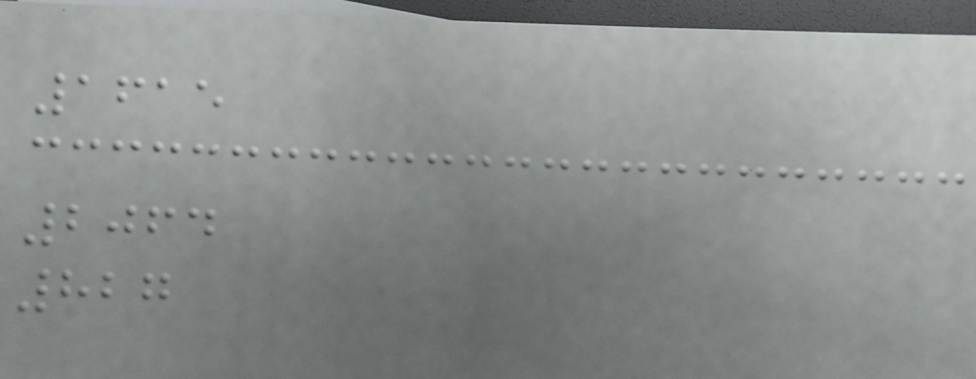1615
2064
827
